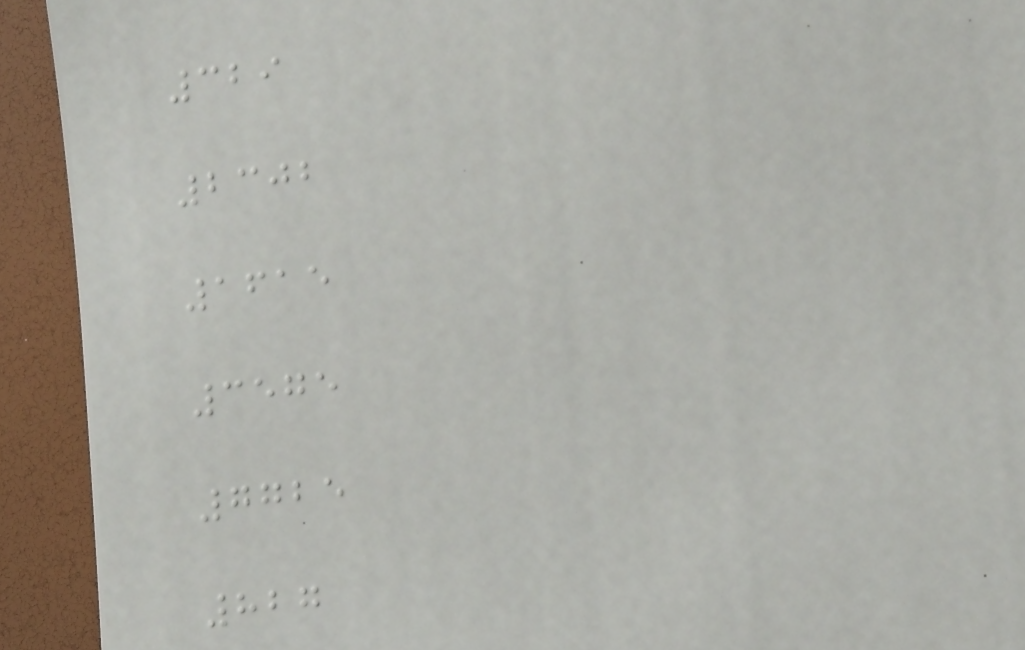329
2302
1615
3575
7725
827
